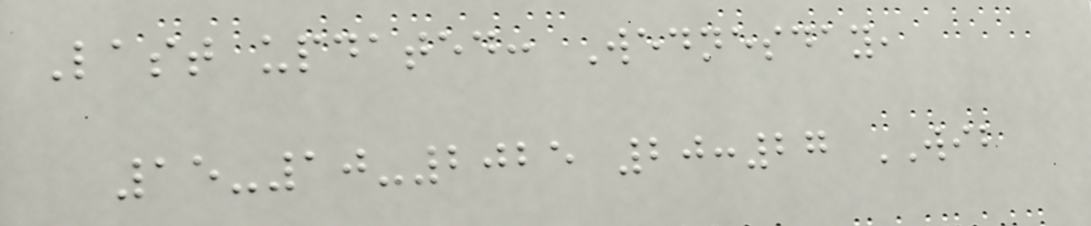Last updated: Wednesday,
15-10-2025 20:27 WIB
